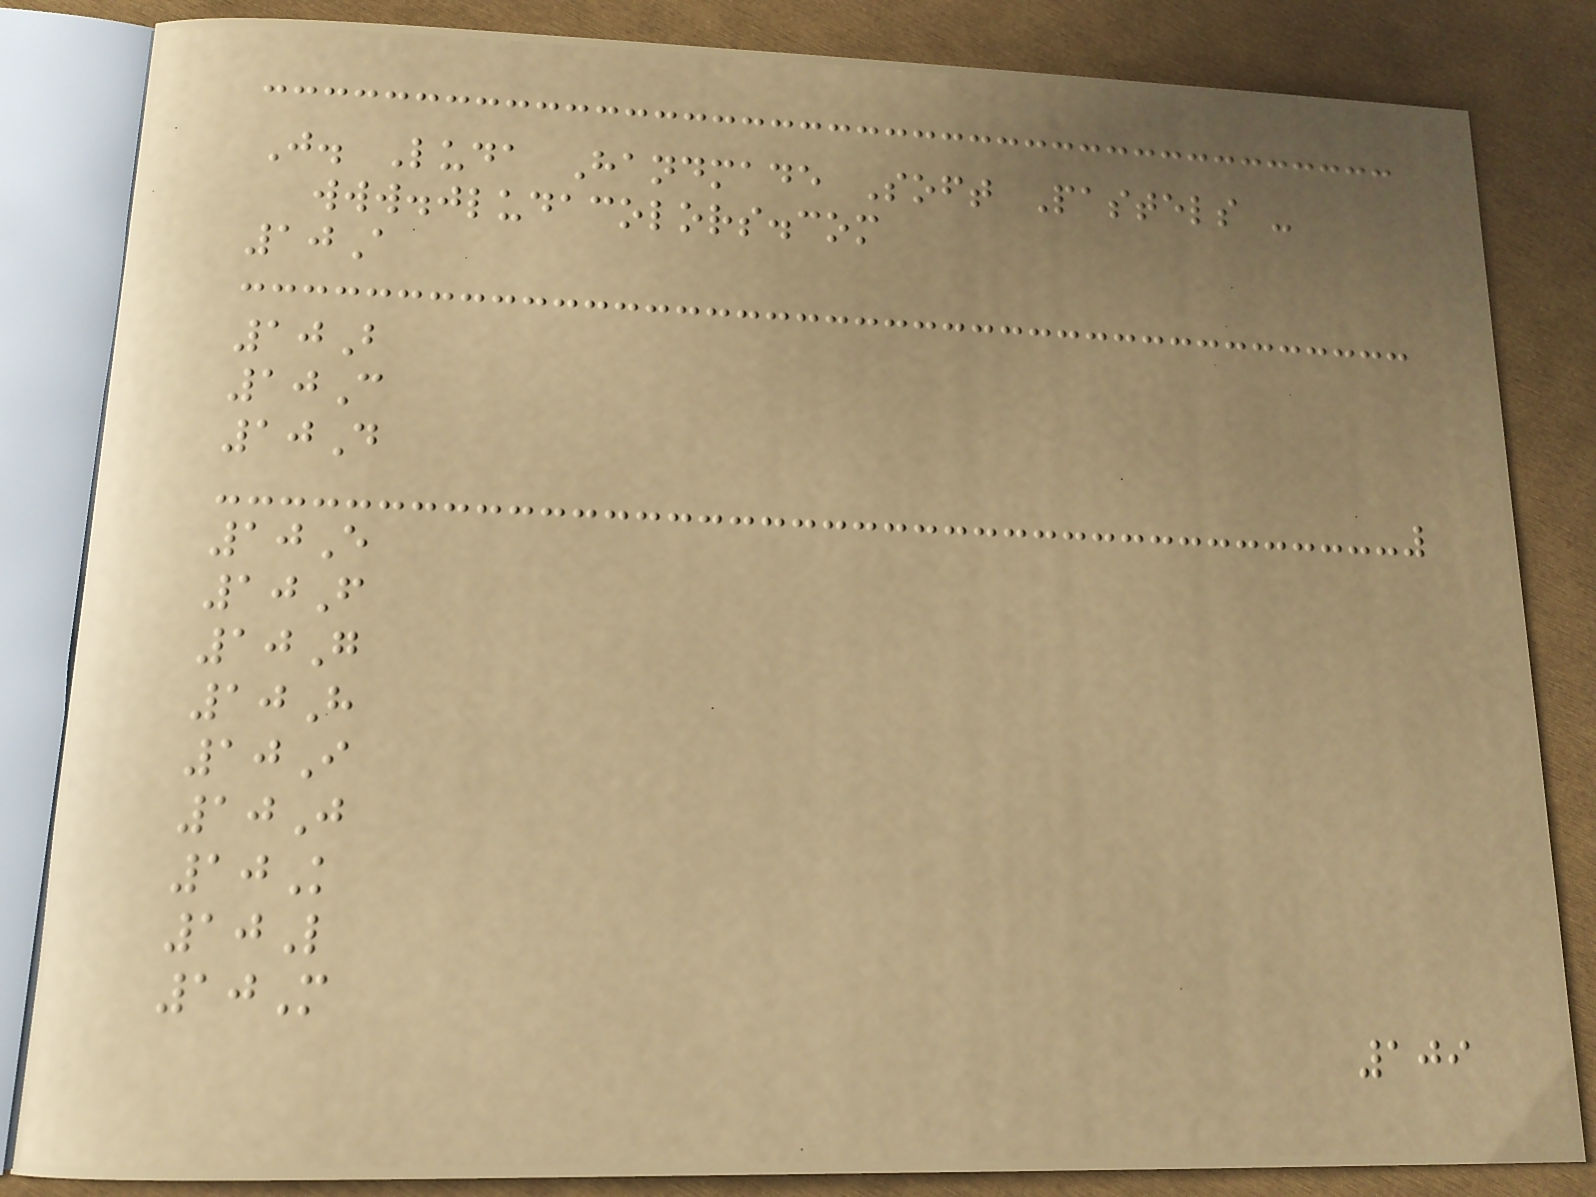J. Luda Handmade Soft Pastels -
www.jludacolors.com
10A
10B
10C
10D
10E
10F
10G
10H
10I
10J
10K
10L
10M
109
